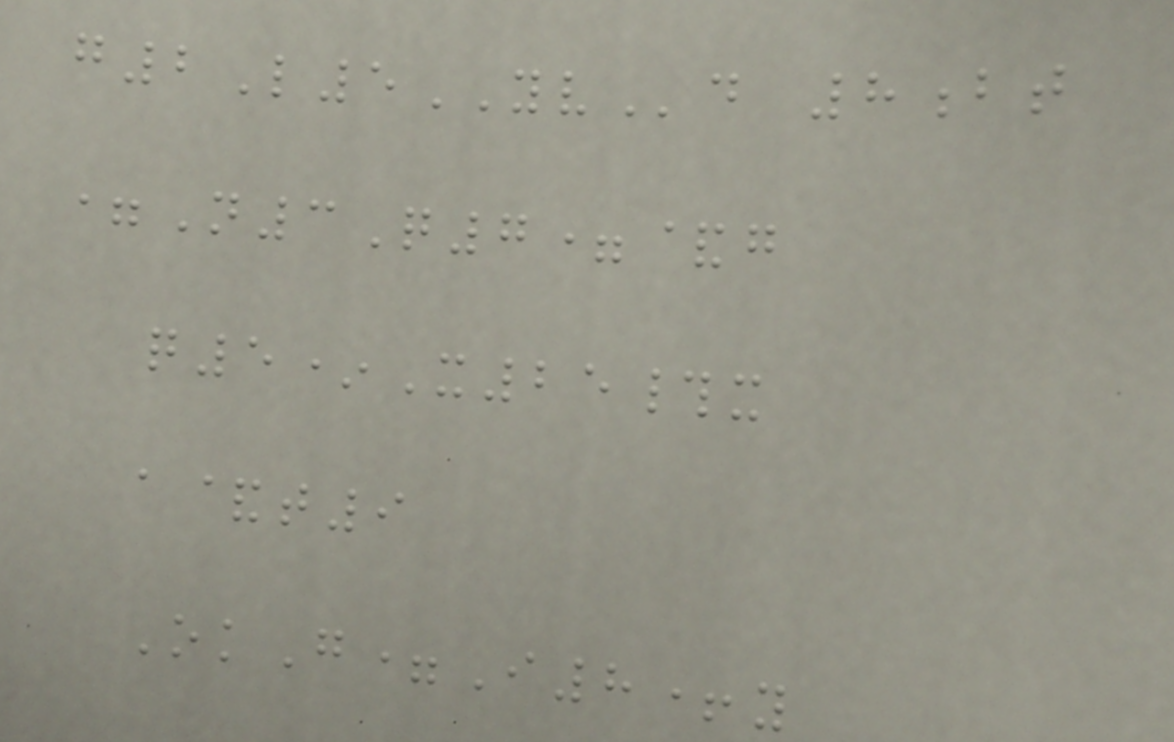g2L5YVd 8bt
=N3Q7=&g
q5*X25#x
a&t9
OkG=I8+y
